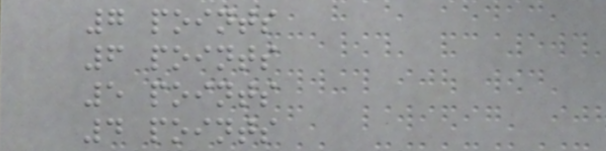7 points
6 points
5 points
4 points
